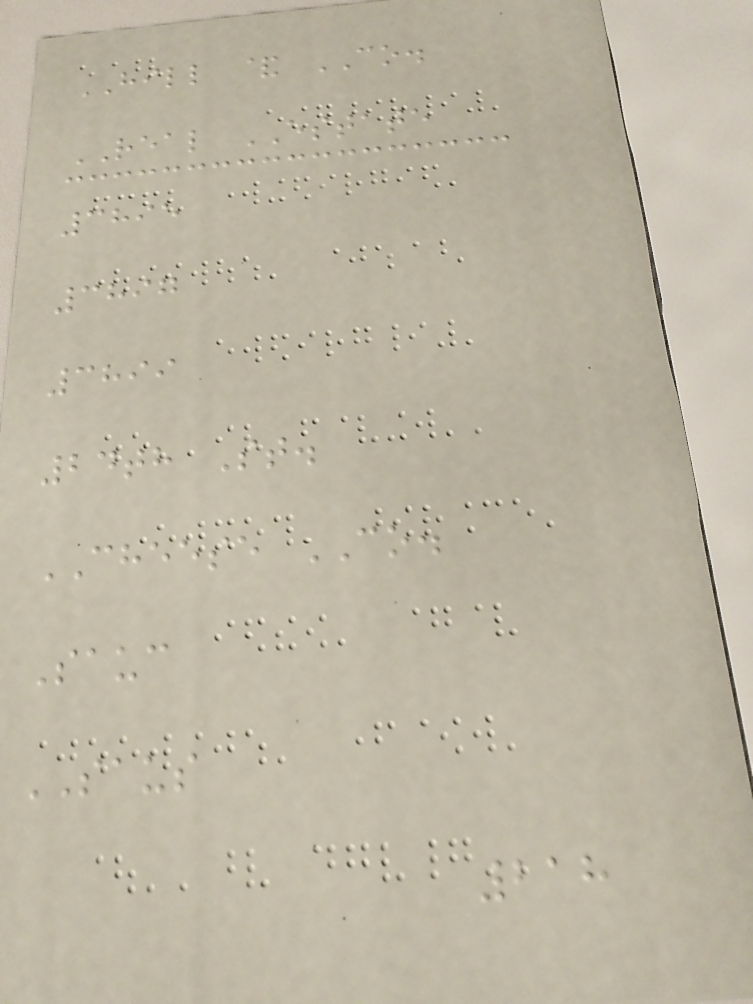HILL & CO.
REAL ESTATE
3895
3897
3899
24th St.
CHEESE CO.
Sauc
SAUS
218
